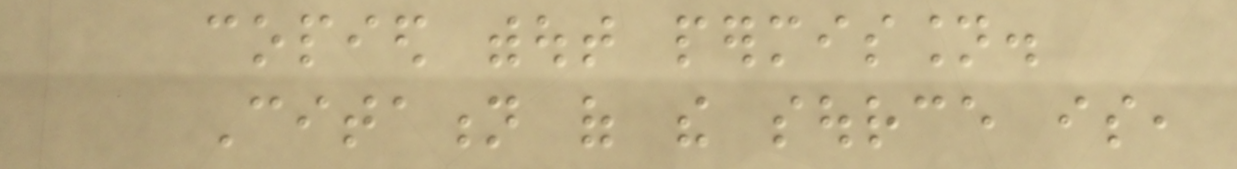copied without permission.
Citation of the source is,
